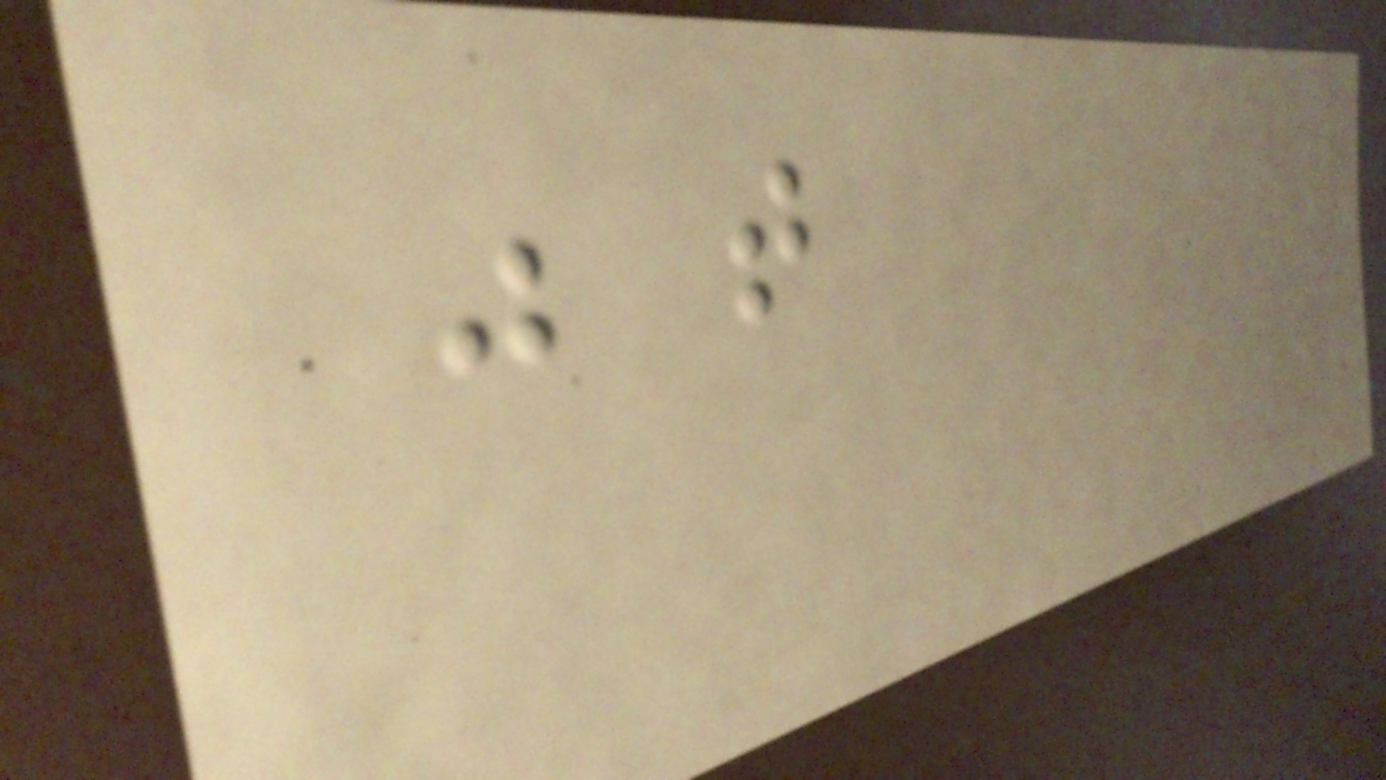was that
